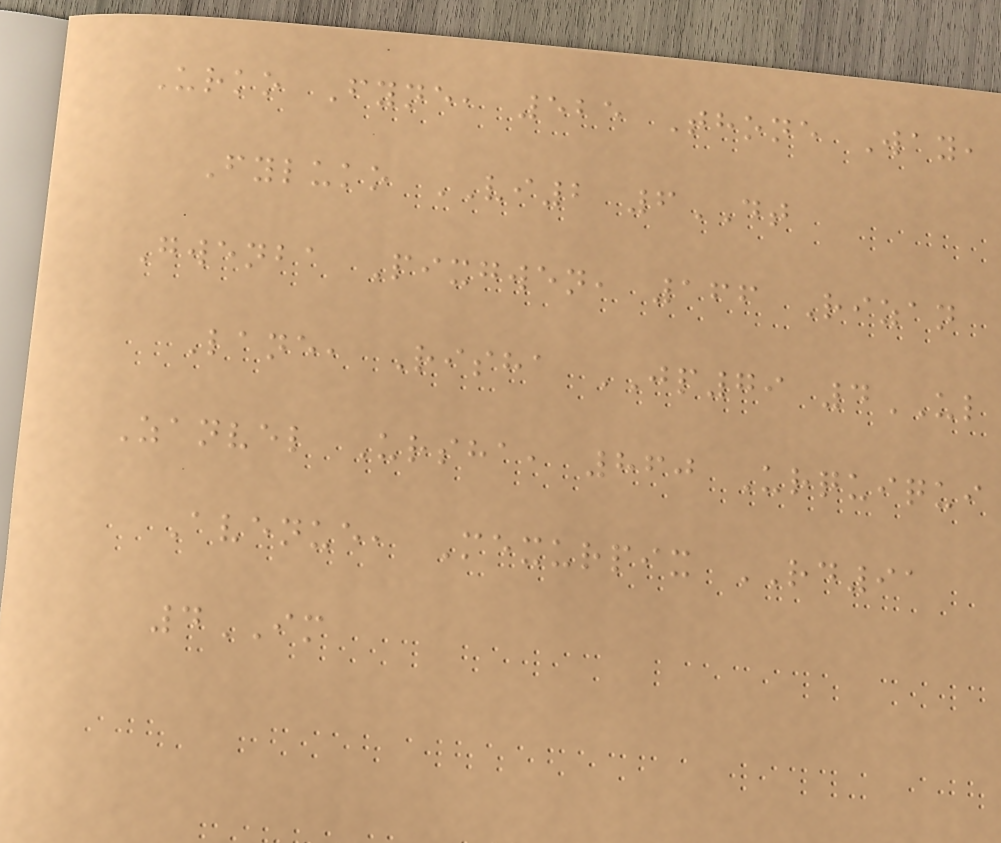Urko Fyne, 525 Thone Way,
Fyluko VI2 6DT
Gwenba Pixgwen, 166 Rizan
Lane, Risha JP79 4UL
Zanvel Ursha, 860 Urquiqui
Avenue, Mexurpix RD91
4IM
